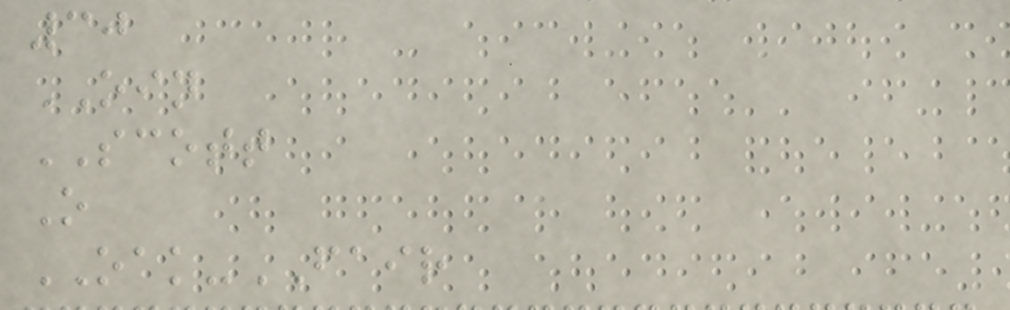30
OIN
SCOTT
O
OAK-FAIR
